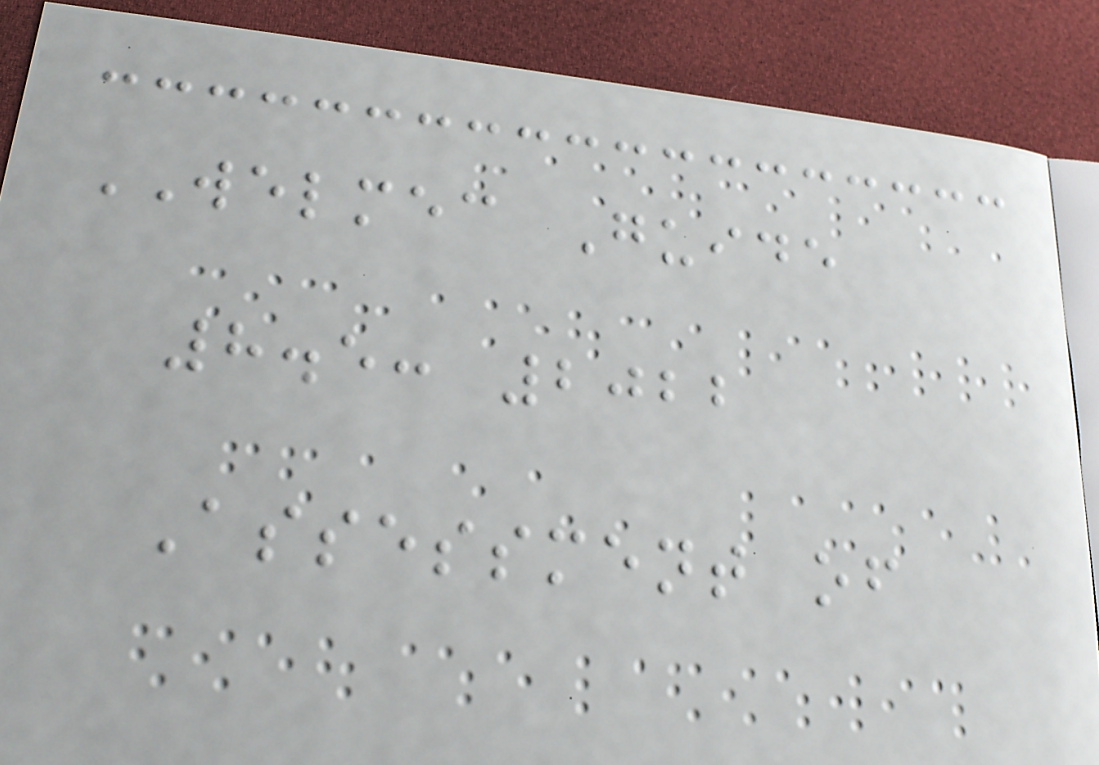WELMEC Guide
8.5: 2022
Assessment of
